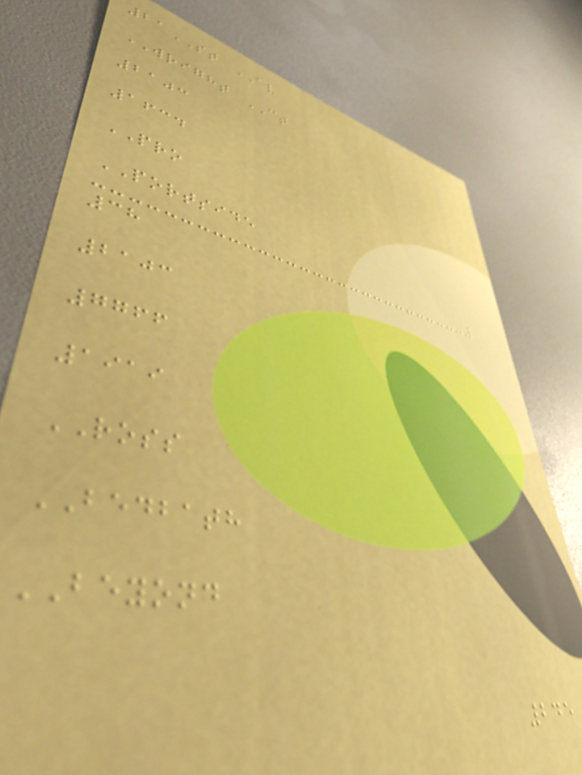21ST AV
WRIGHT CT
2103
1634
PRO
PORTSIDE
38
2103
7766
1919
ROSS
BEDBATH
BEYOND
245
